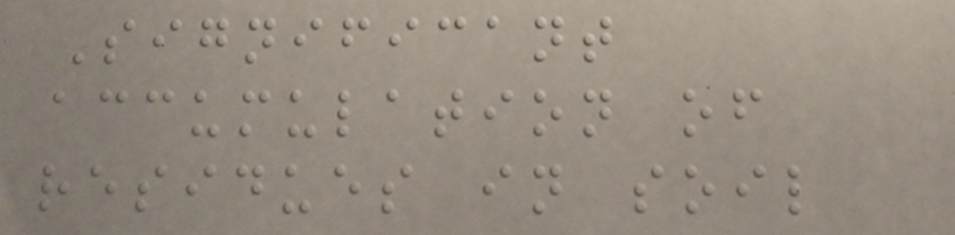Significant
accumulation of
residues in soil
